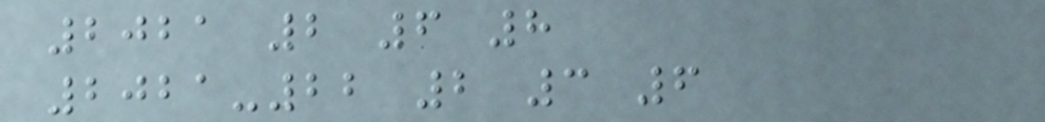2021 2 6 8
2021-22 2 3 6
